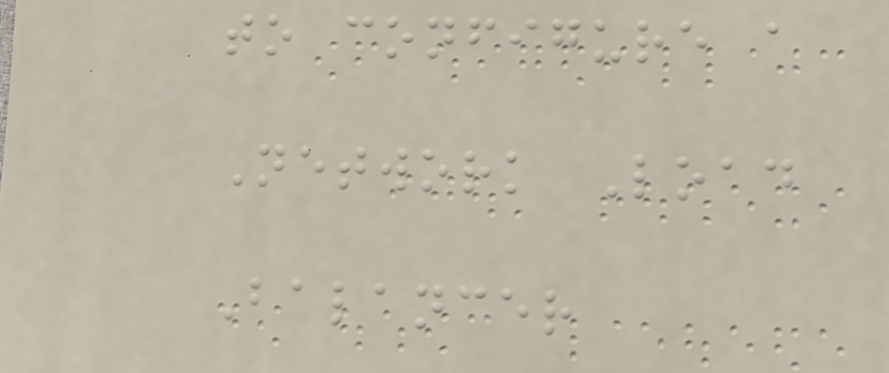to configure a
Network Load
Balancer
